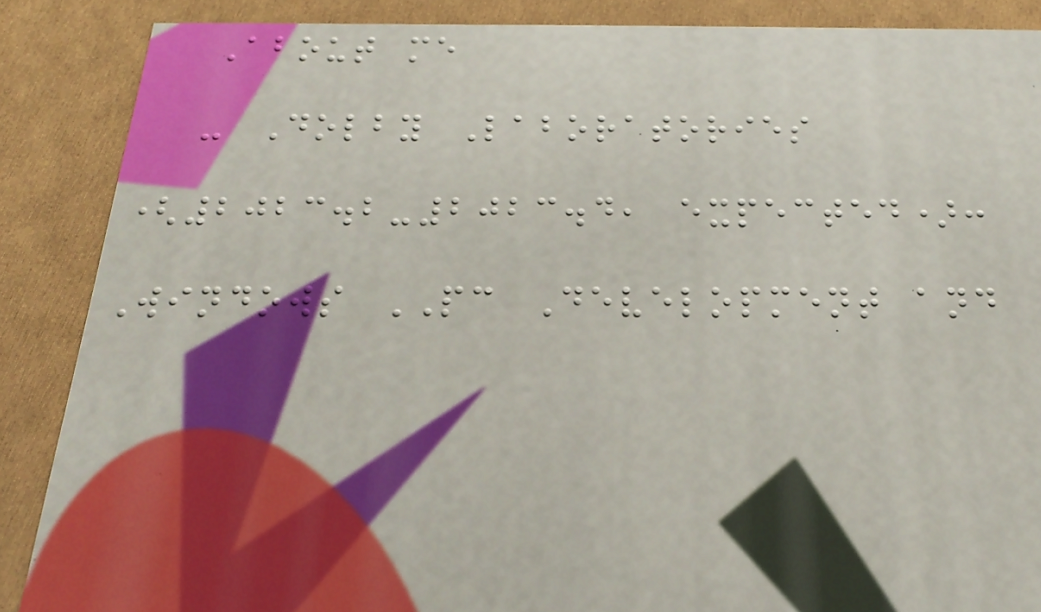About me
- Dolby Laboratories
(2023.2-2023.4, expected):
Windows PC Development and
